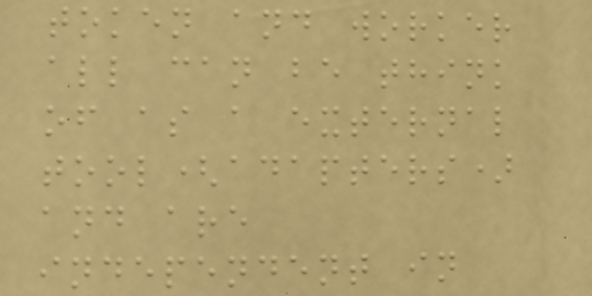token and worker
all can be think
of as a external
tool(adapters)
and are
independent in
